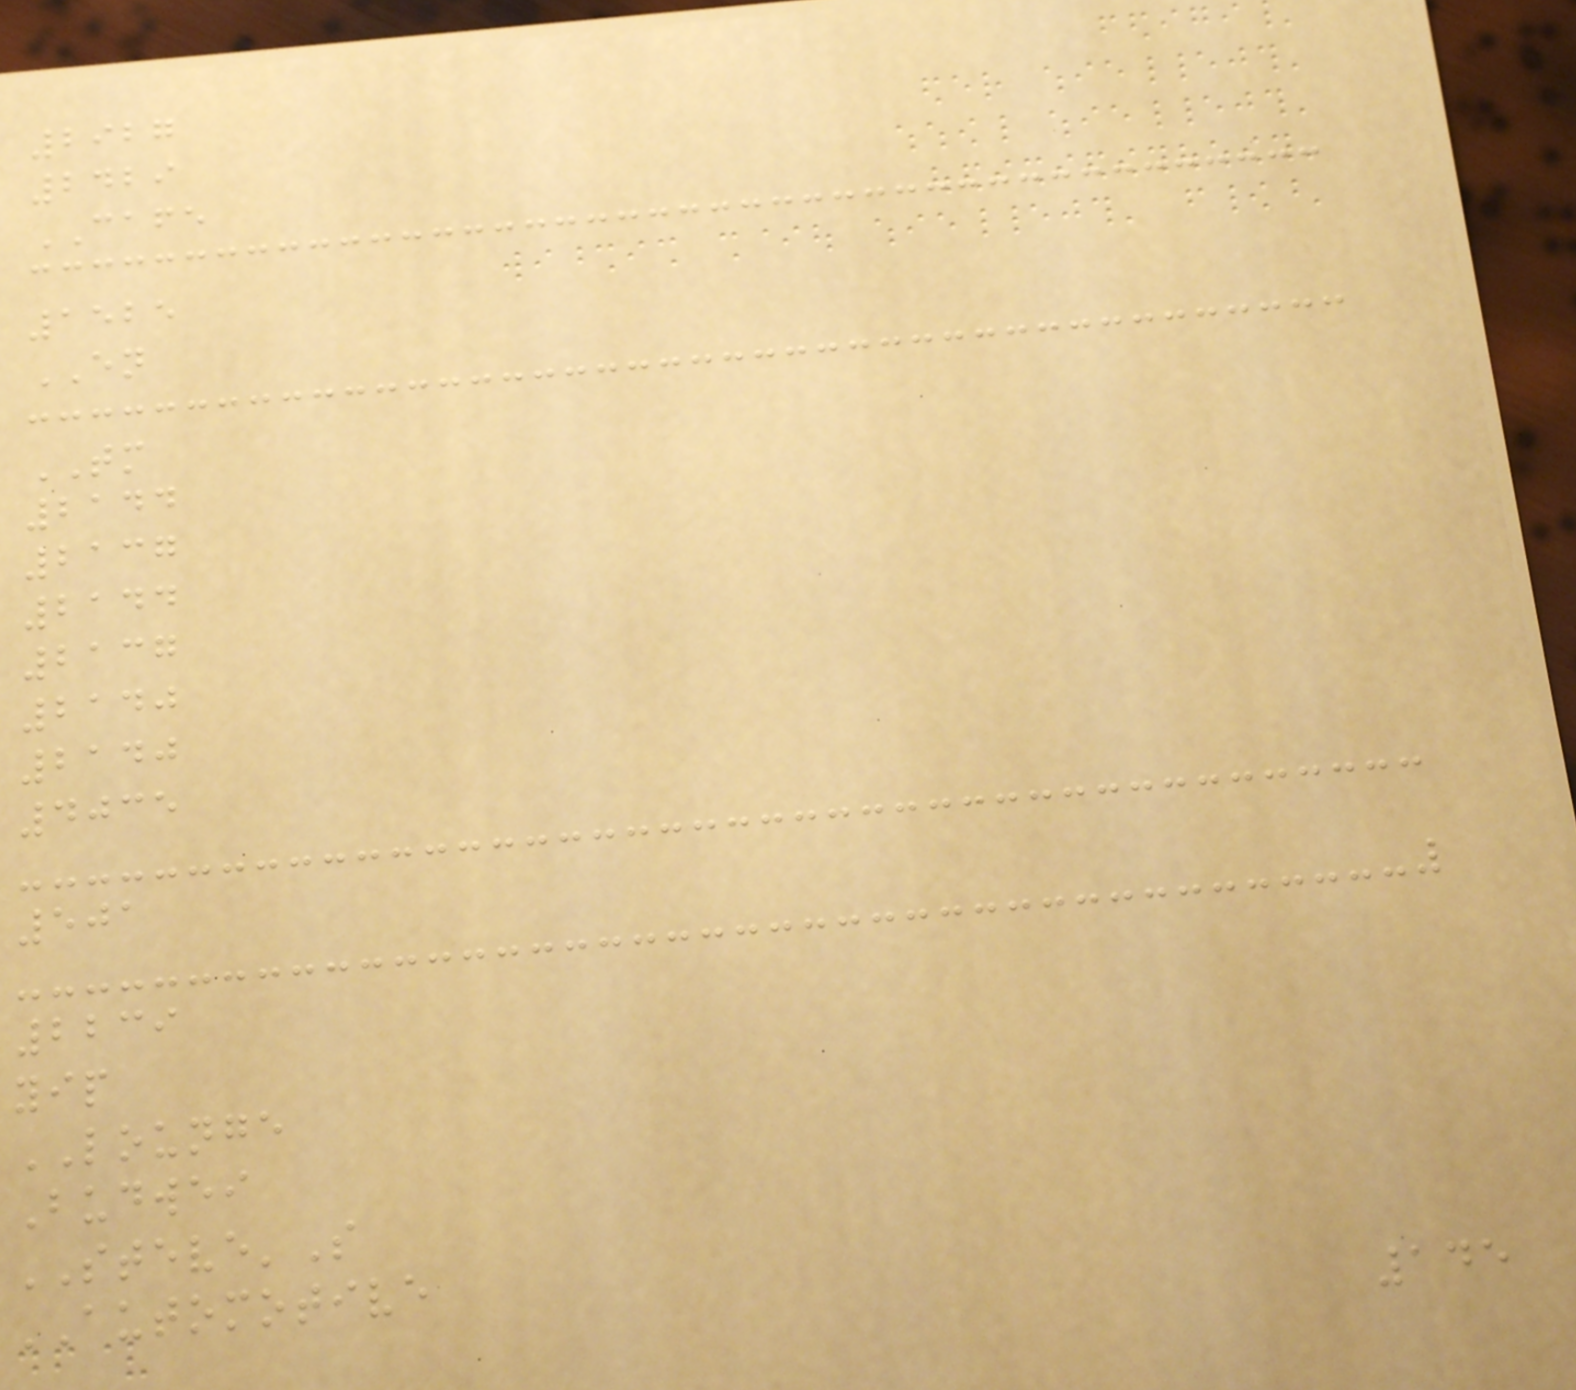2927
2429
CAFE
1525
EN
TM
2144
2137
2144
2137
2140
2140
4035
501
2239
yip
LOUNGE
Budwei
STEVE'S
AUTOMOTIVE
145
